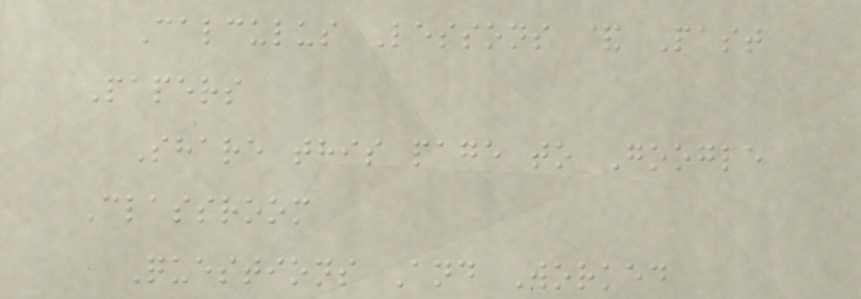Calculus Lessons & Past
Papers
Share this page to Google
Classroom
Questions And Worked
